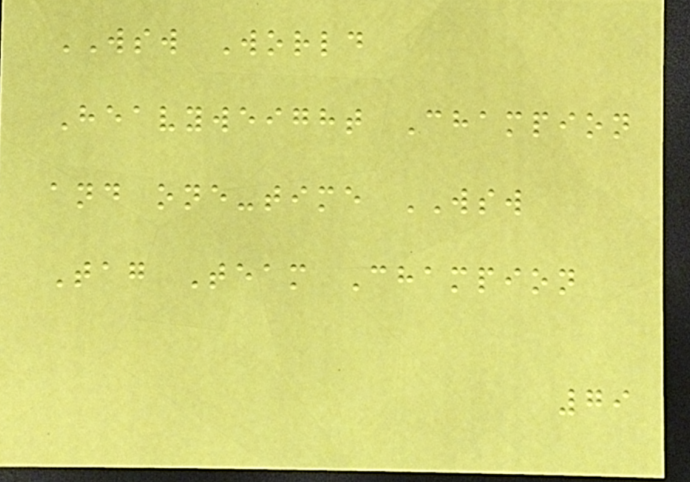WSW World
Heavyweight Champion
and one-time WSW
Tag Team Champion
79
